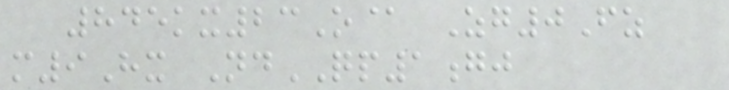845kx23O@ Zg0Fz
m9Hx NdQP1gj
